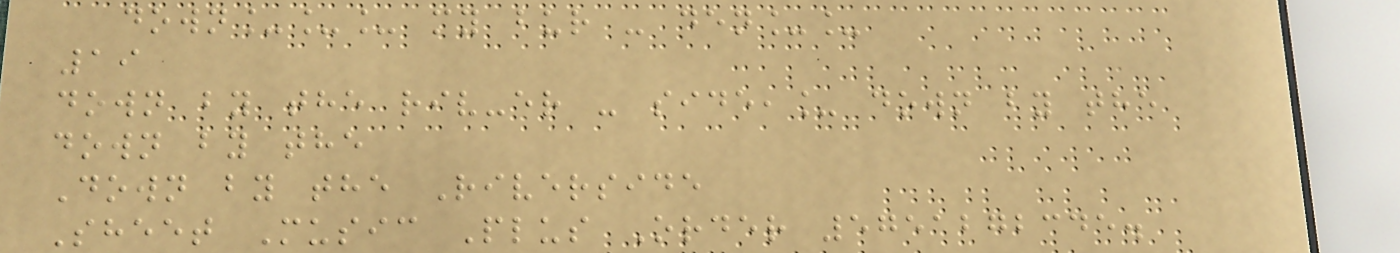down___ my bur - den__
19
down by the riv-er - side,_ down by the
down by the
Down by the Riverside
Sheet Music Plus Order 5751272345.
